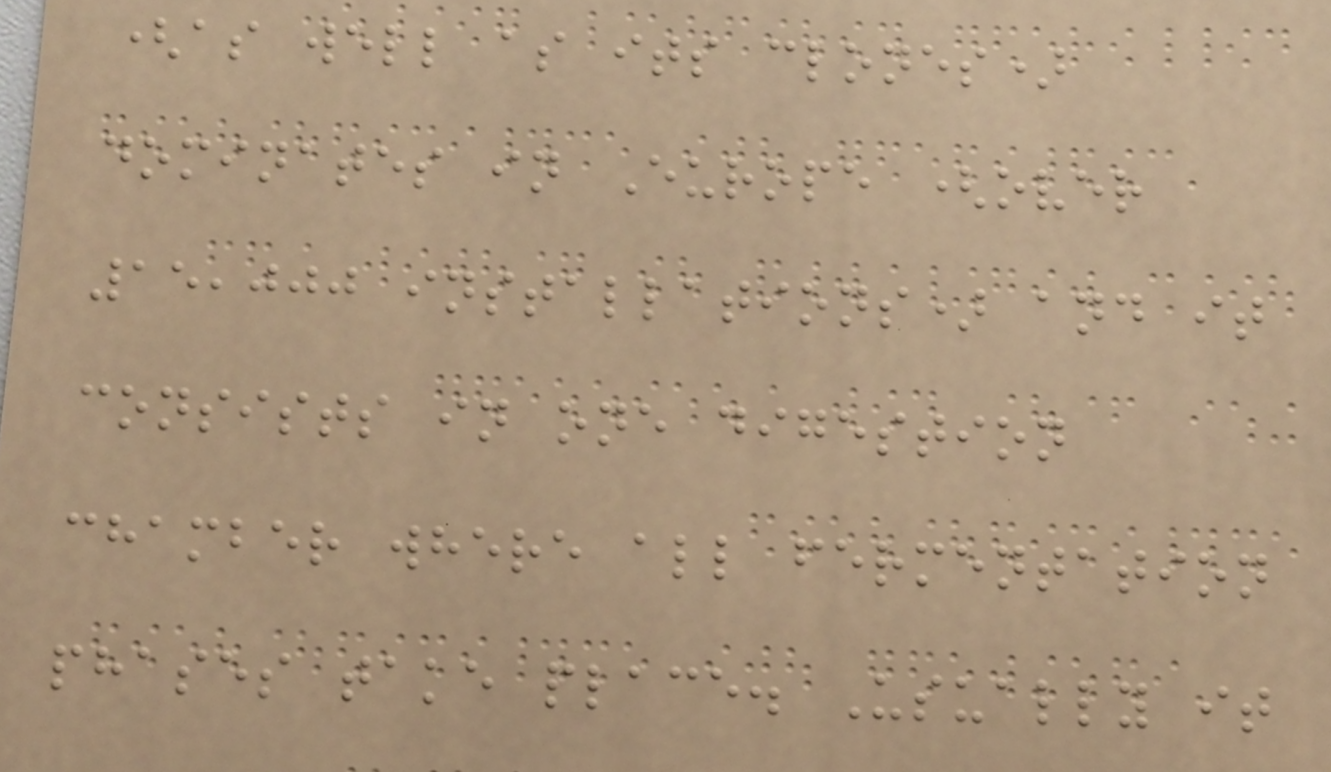(as well as its clones)
dominates in Europe (over
15,000 installations) and it
consists in one digestion
chamber where all fermentation
phases take place. Usually it
